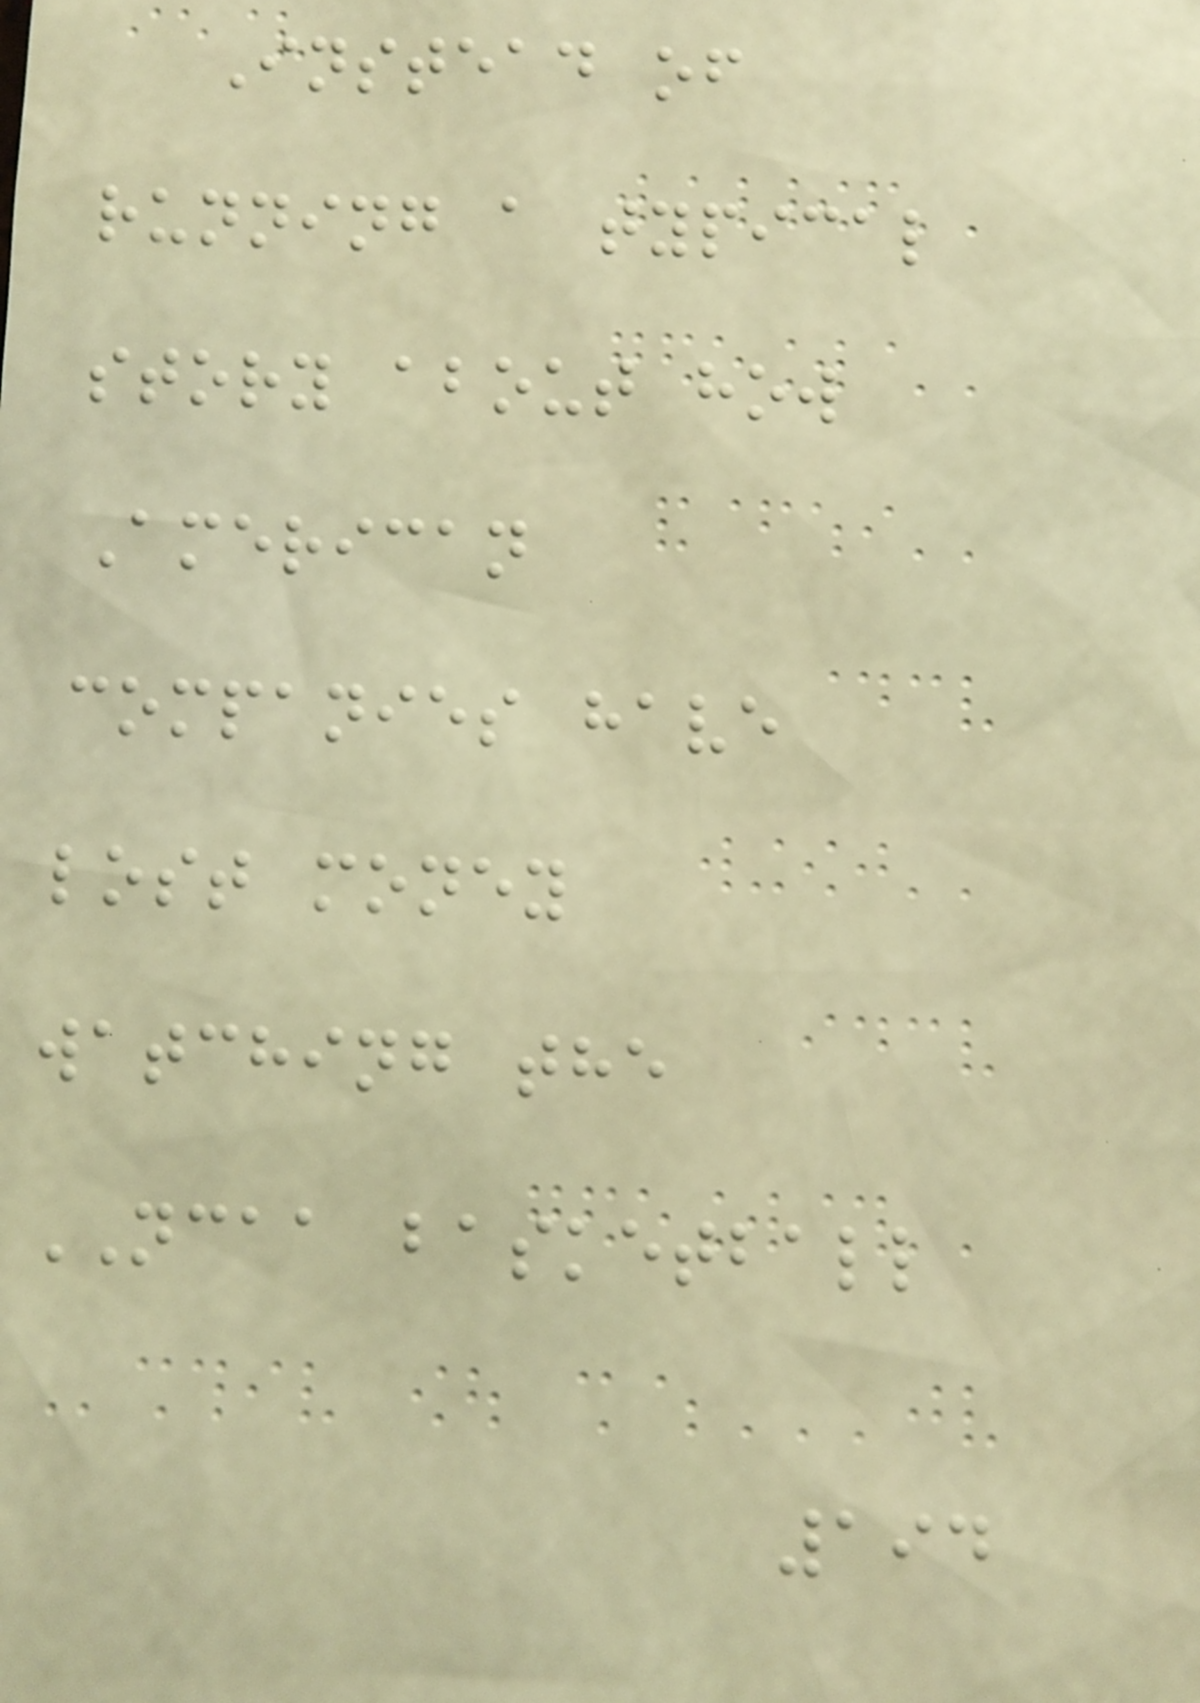Instead of
running a typical
story about how
American
companies have
lost money
watching the
NCAA basketball
194
